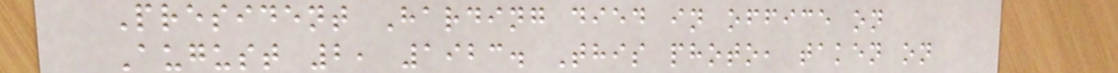President Harding died in office on
August 2, 1923. This photo, taken on
